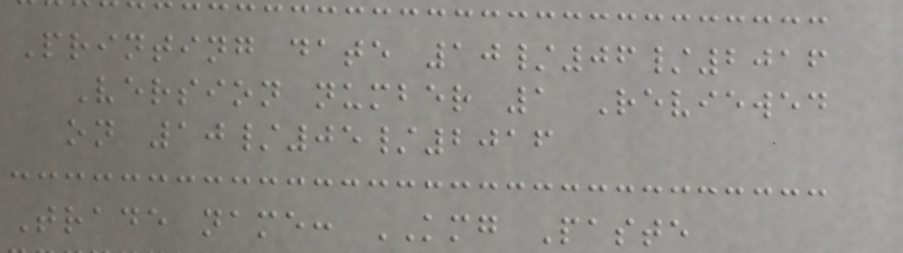Printing date 10/06/2016
Version number 1 Reviewed
on 10/05/2016
Trade name: KMG Paste
